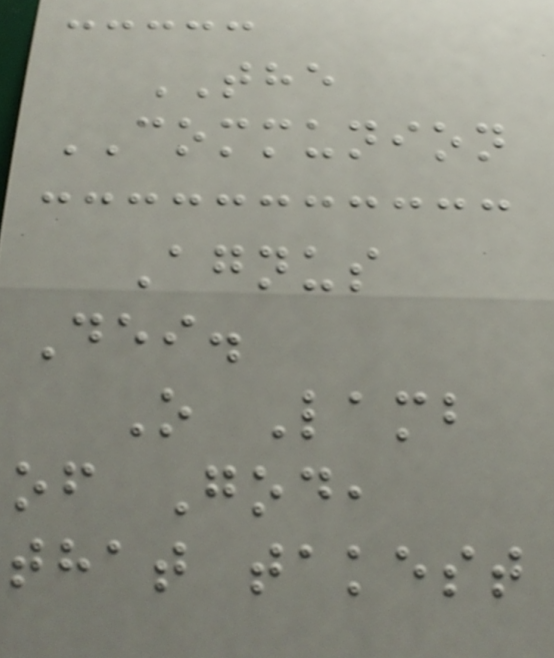THE
COMMUNION
Agnus
Dei.
O Lamb
of God,
that takest
